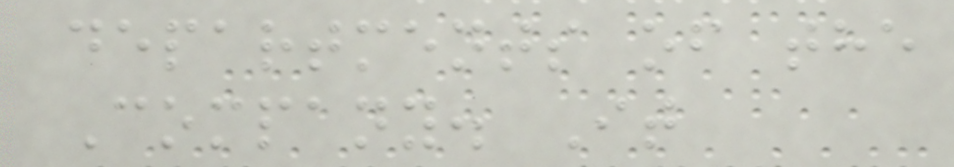departments of the
Company. It
